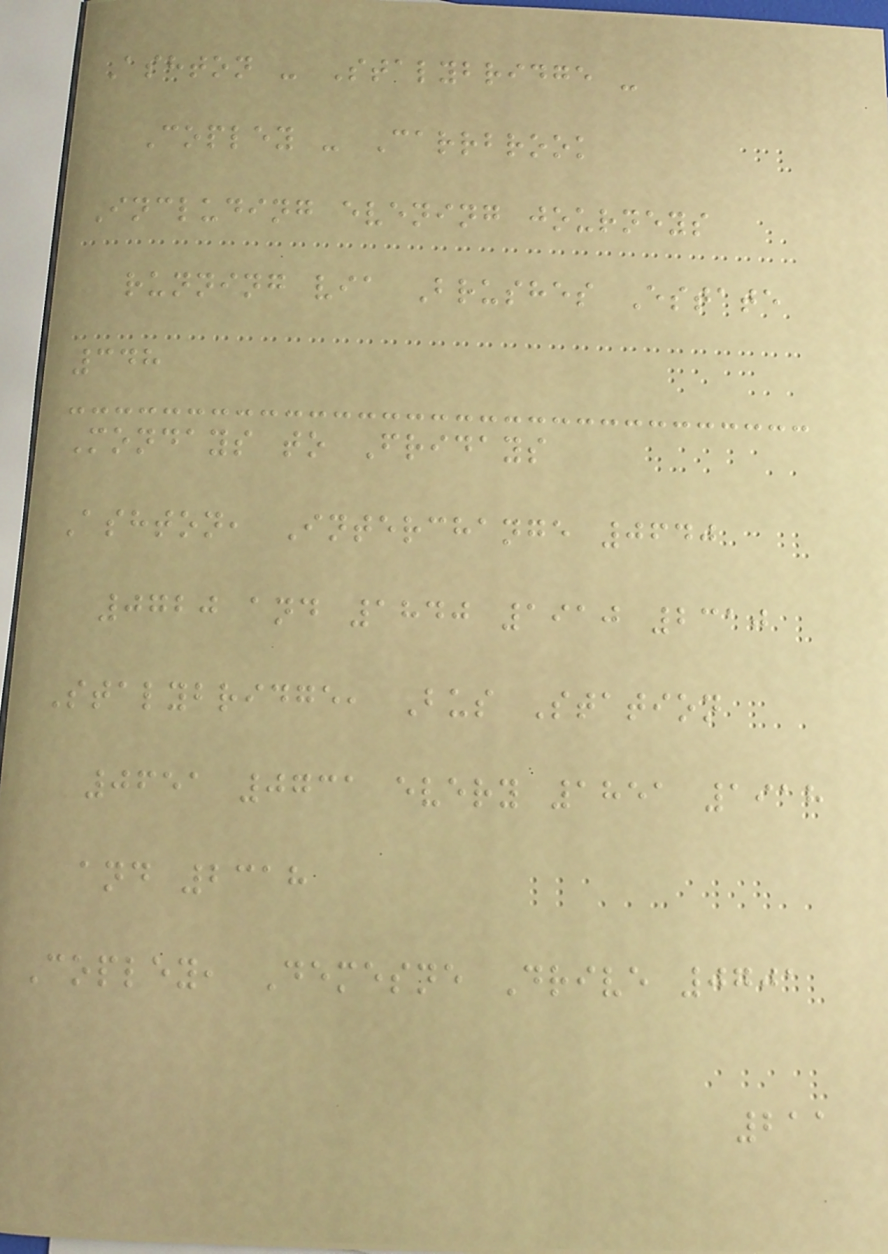Ashton - Stalybridge -
Copley - Carrbrook
Including evening journeys
running via Brushes Estate
348
Mondays to Fridays
Ashton, Interchange 0640
0720 and 1840 1910 2310
Stalybridge, Bus Station
0651 0731 every 1851 1918
and 2318
Copley, Demesne Drive 0701
211
